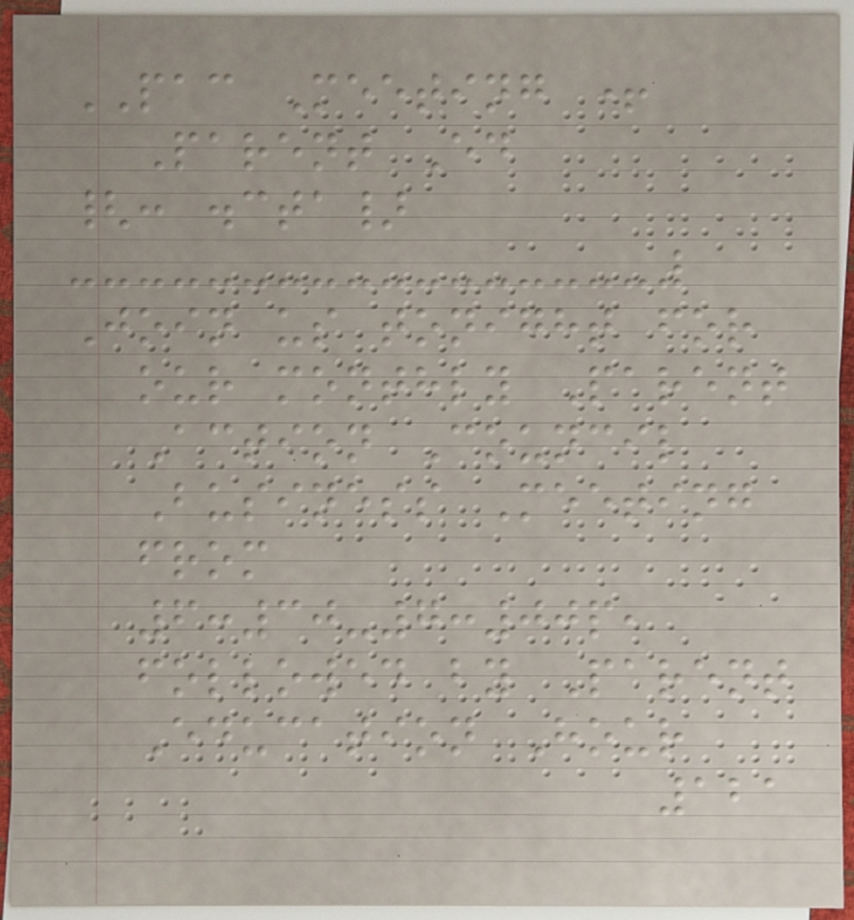PAC Meeting +
Parent Ed
{: .cta}
Join us tonight for
our monthly Parent
Action Council
Business Meeting
from
6:30-7:00p,
followed by Parent
Education Hour
121
